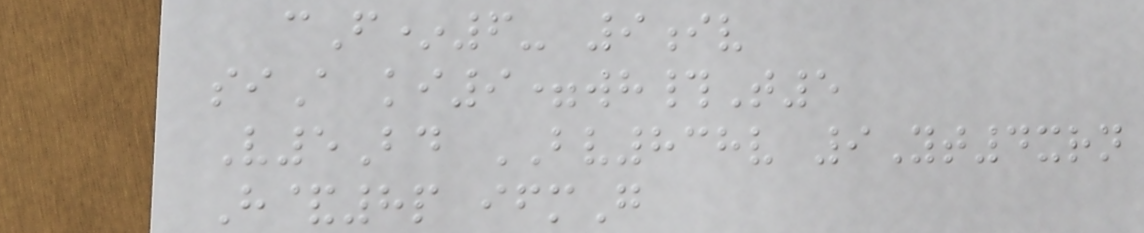cF*6- 9iv
siA ki9=wh#T5
V5Bd BV838v 9Yt4xrn
H&8p ifmG
